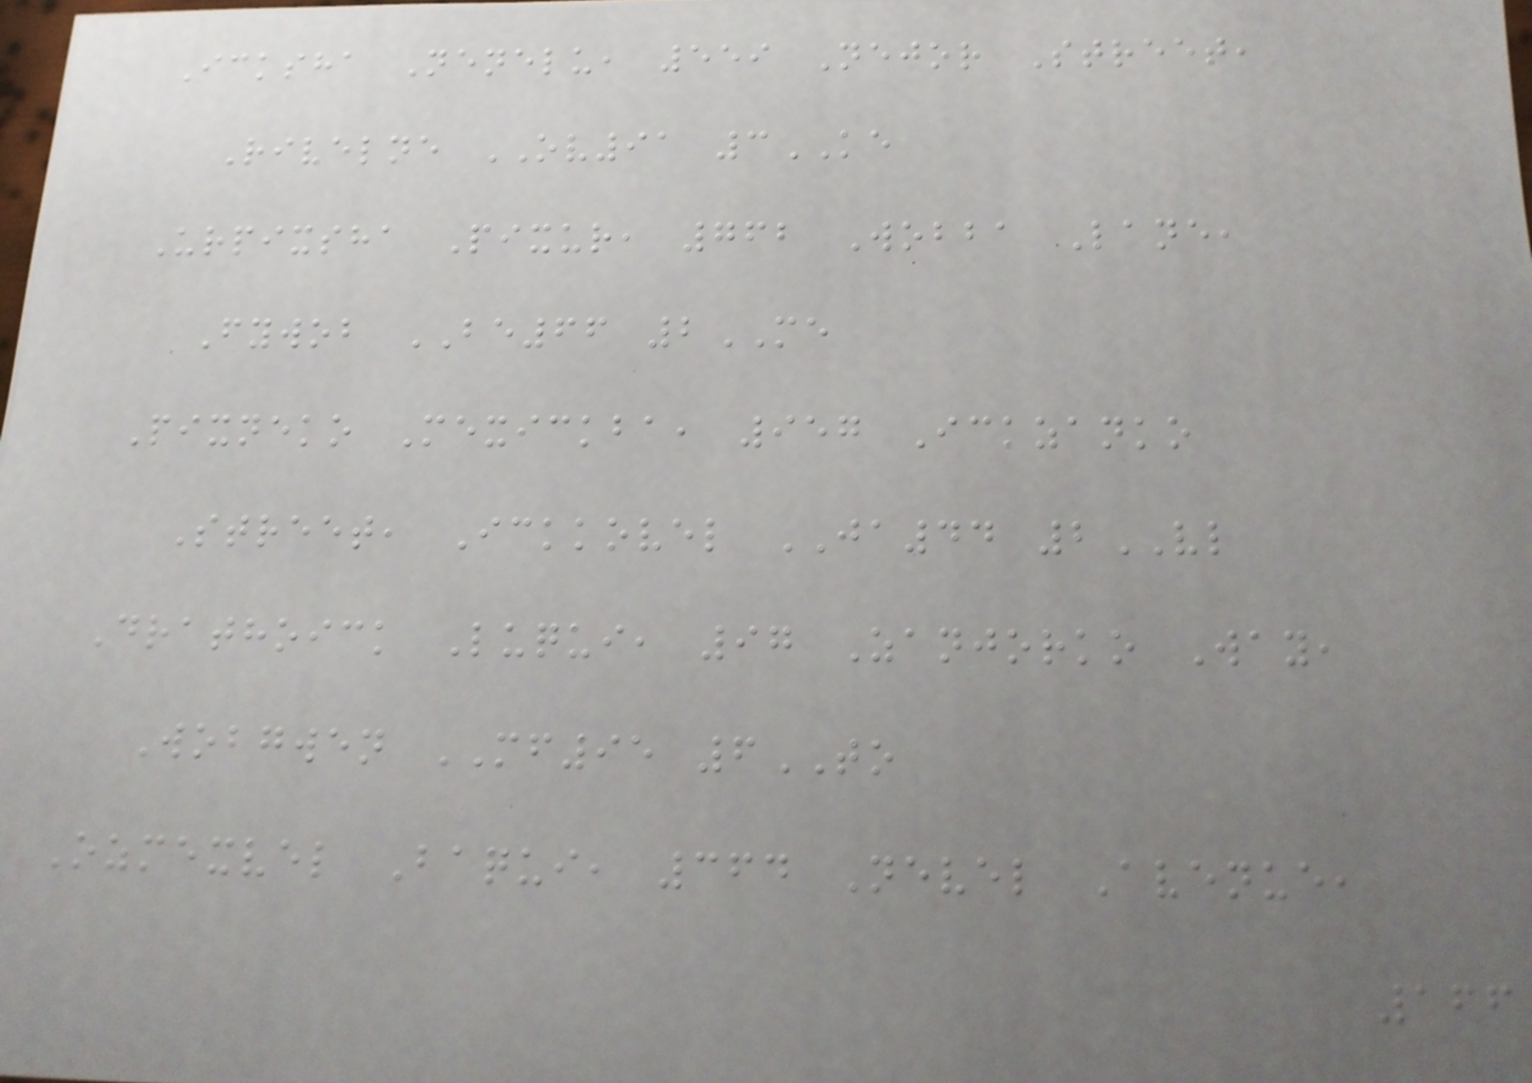Icksha Nenelu, 559 Nejor Street,
Rivelne OV91 3KE
Urpixsha Pixur, 762 Wobba Lane,
Fywob BE66 2ME
Pixneko Mexickba, 957 Ickzanko
Street, Ickkovel JA44 2VL
Drathoick Luqui, 97 Zanjorko Way,
Wobgwen MF95 6TO
Ozmexvel Baqui, 364 Nevel Avenue,
166
